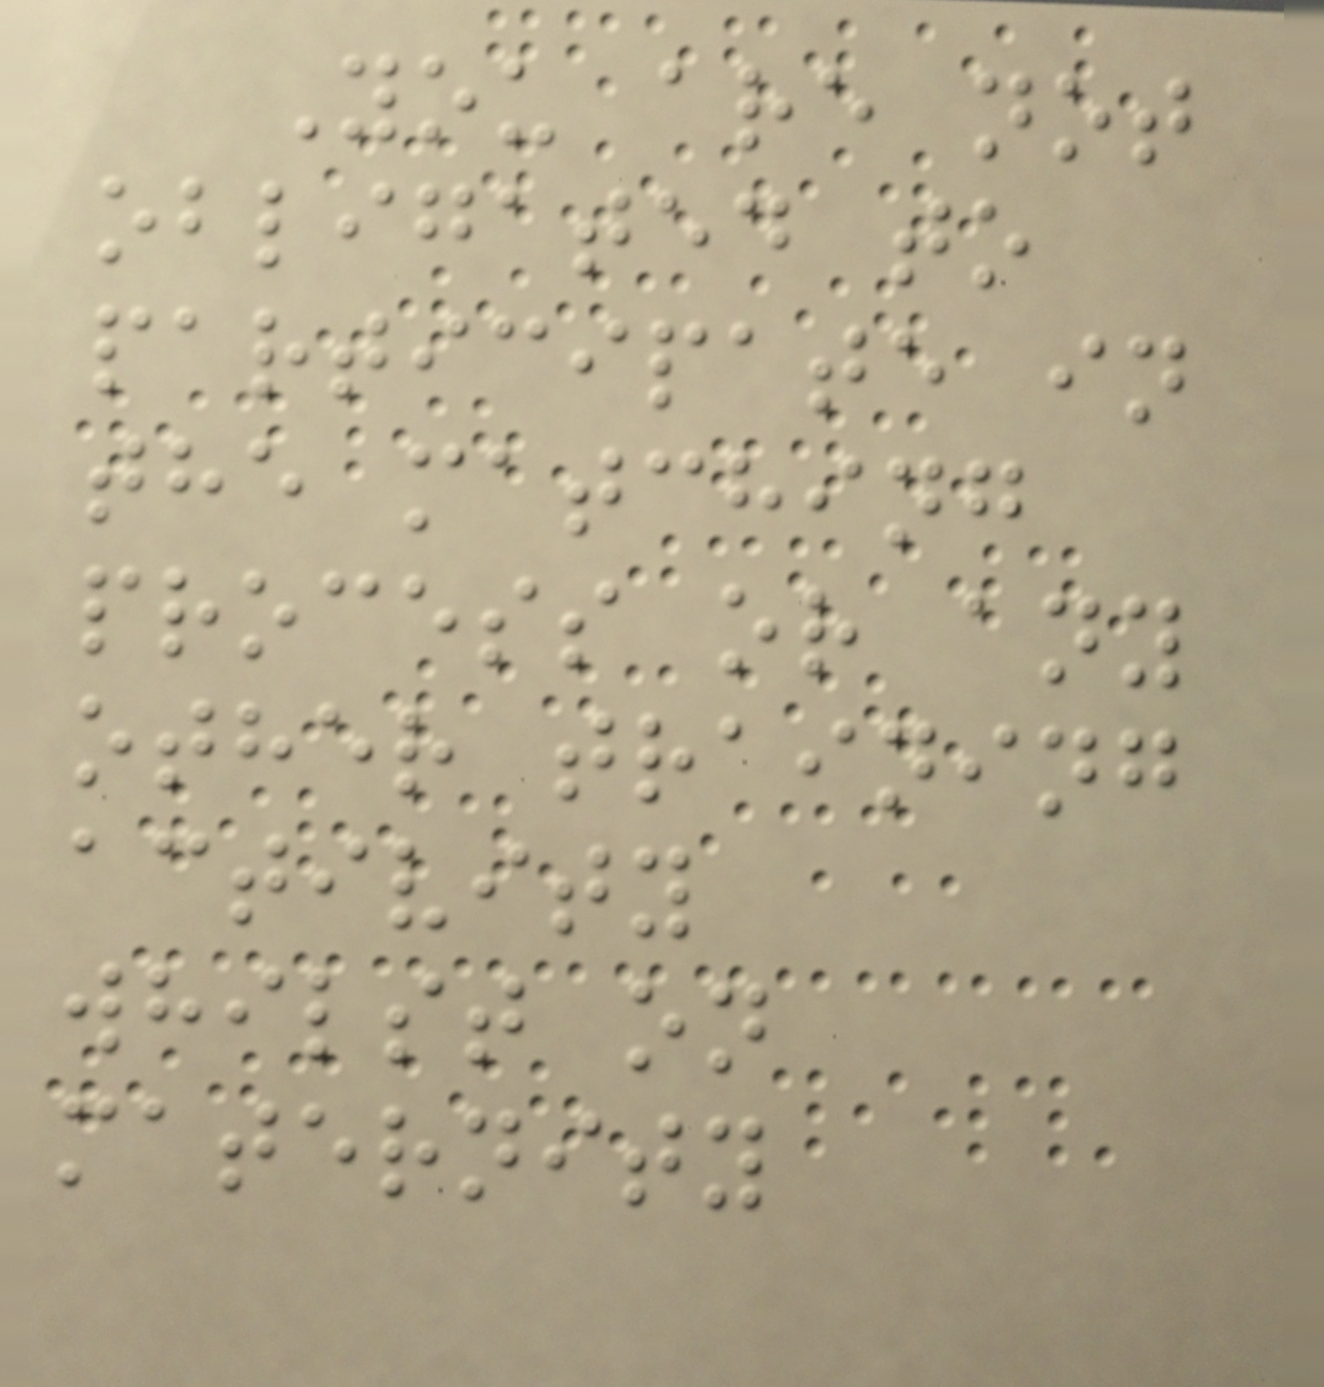You are not
obligated to
participate in
the matching
process or any
other training
activity
whilst on
maternity
